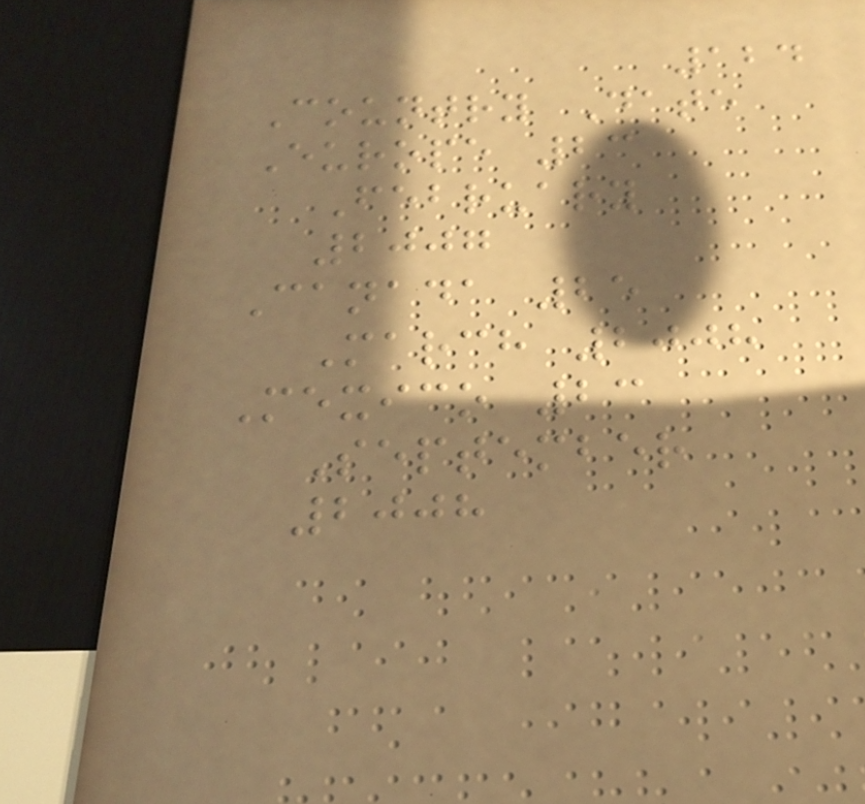124
Country Date
Europe 23
February
2007
Canada 25
March 2008
Mexico 23
September
2008
